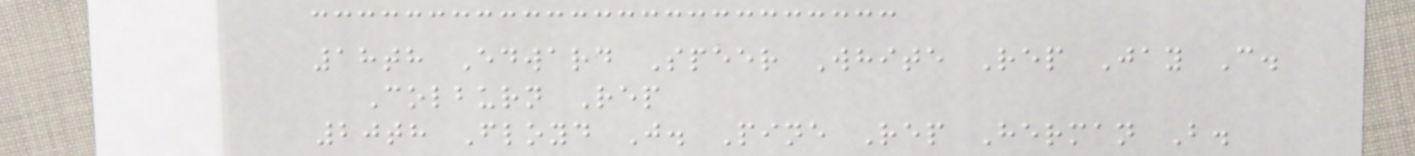18th Edward Speer White Rep Jay C.
Colburn Rep
20th Floyd J. Pine Rep Herman B.
